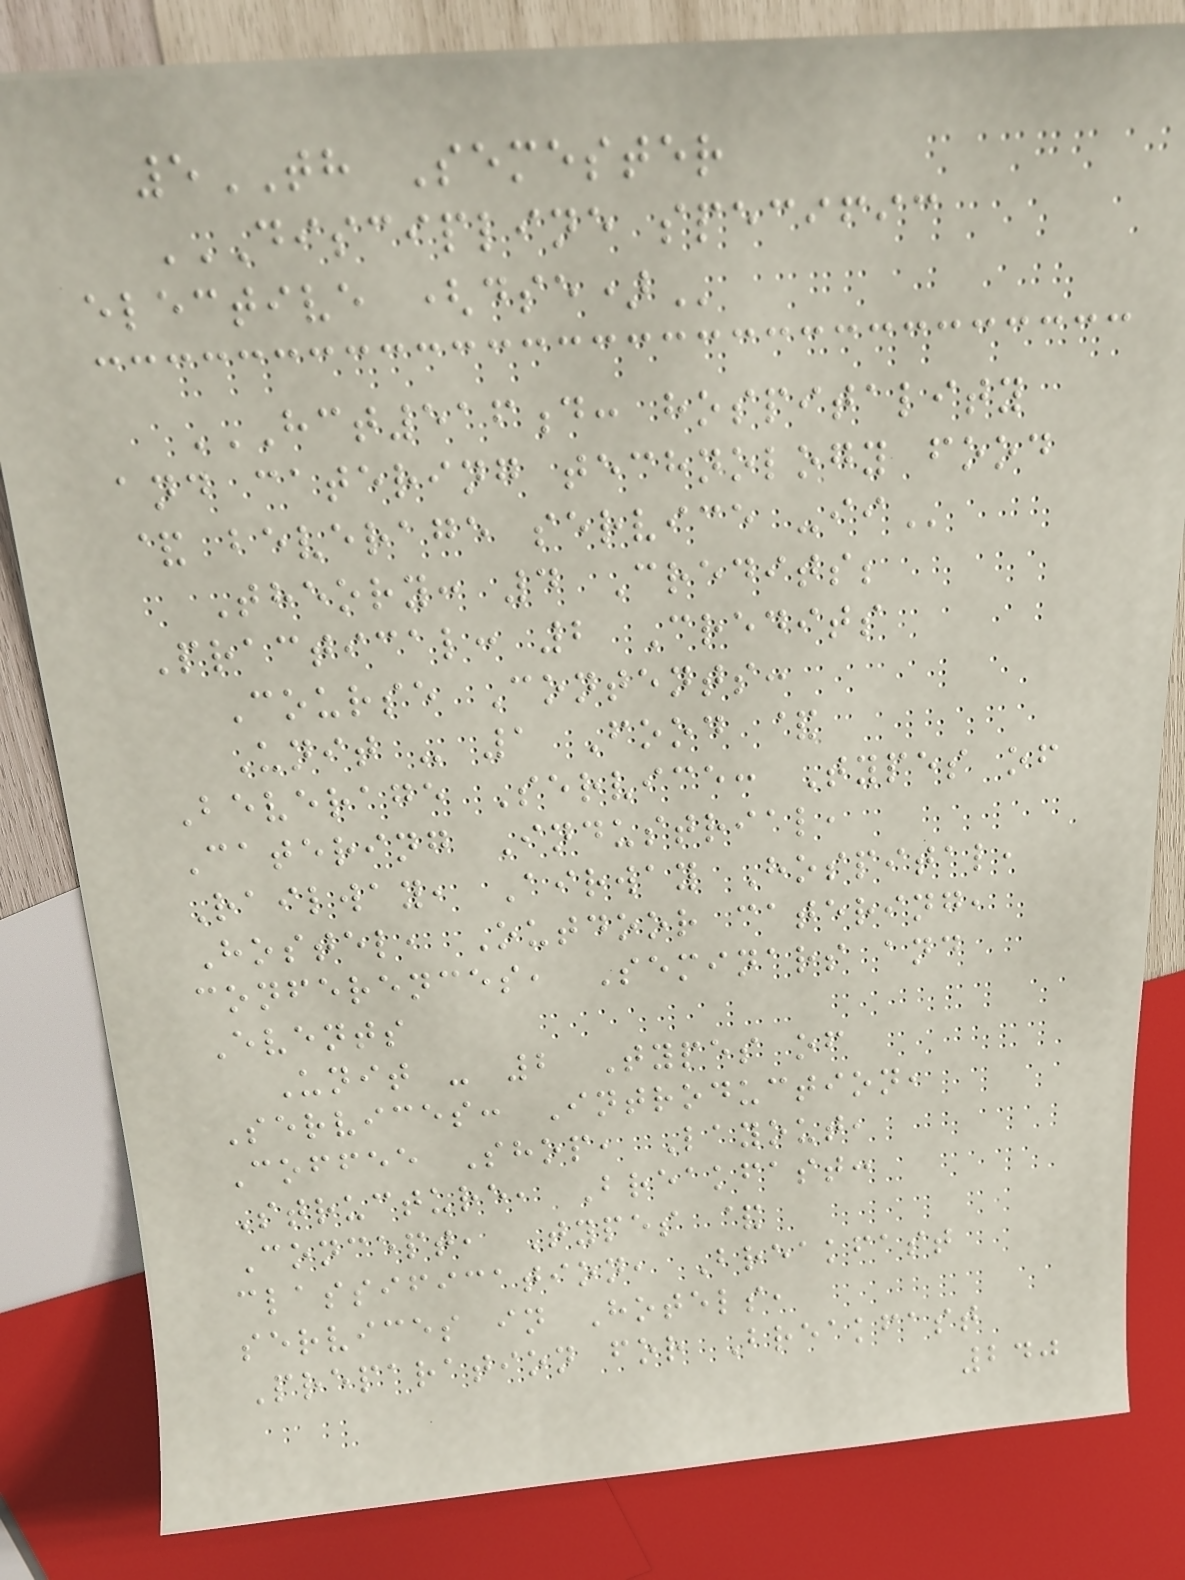5TH Semester
DISCIPLINE SPECIFIC
ELECTIVE (DSE)
HCT516D: HOSPITALITY
AND CATERING TECHNOLOGY FOOD
& BEVERAGE SERVICE -II
Theory: 4 Credits;
Practical: 2 Credits
Course Contents:
Unit - 1 Food &
Beverage Service: Types of
Catering Industrial,
Railway, Airway Hospital,
Hostel, Outdoor catering,
conferences, Seminars and
Events
Unit - 2 Types of
Services: Introduction,
Coffee Shop, Layout,
Structure, Breakfast:
Concept, Types &
classification, Breakfast
services in Hotels,
Preparation for Breakfast
240
